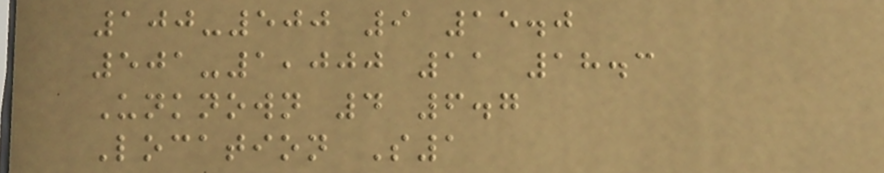100-500 9 15.0
501-1,000 11 18.3
Unknown 4 6.7
Location S1
